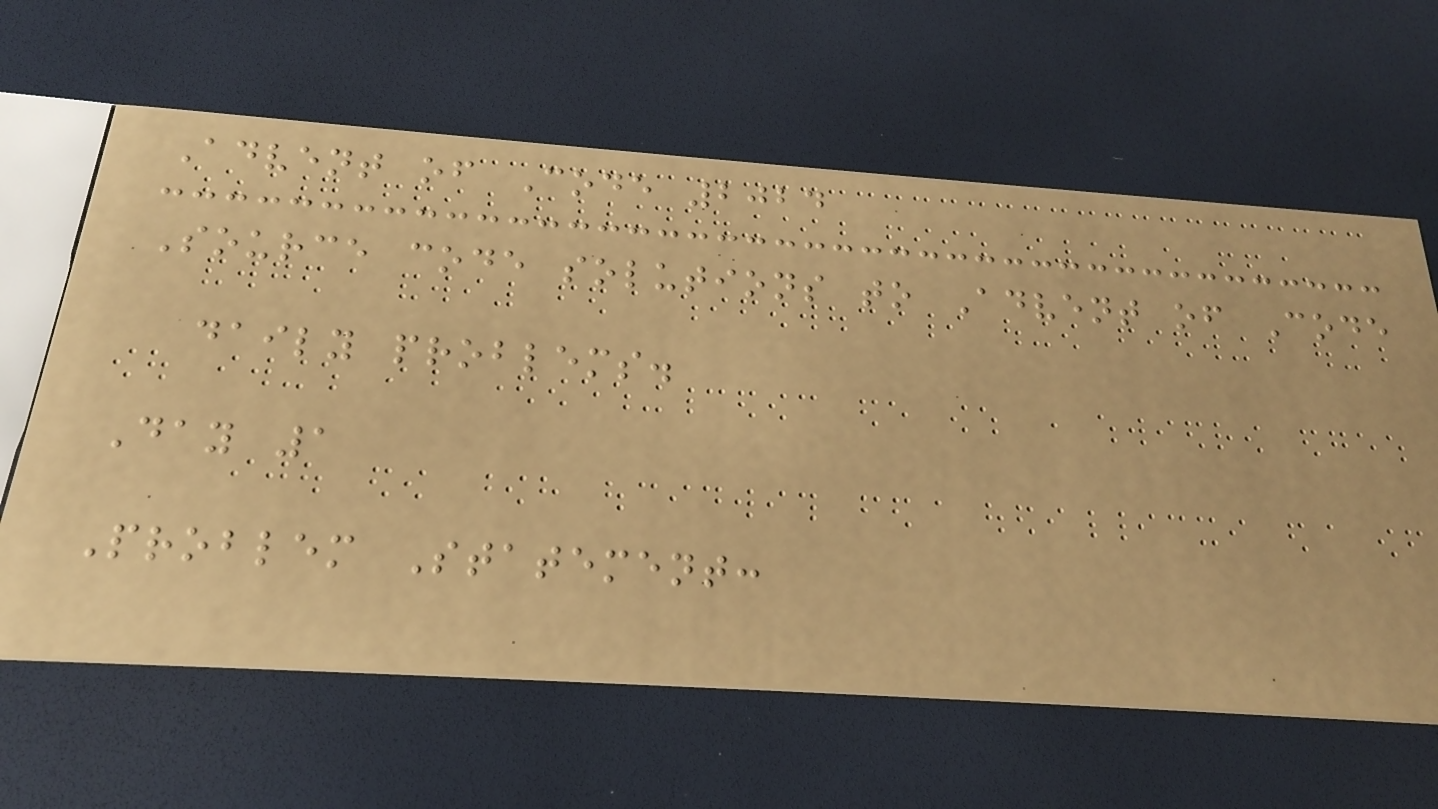Advent of Code 2024
Source code solutions to Advent of Code
daily problems.
Day 1
Problem Statement:
